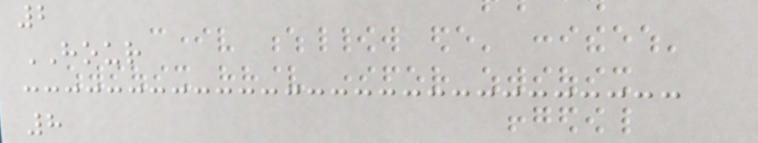2
HOUR
8
